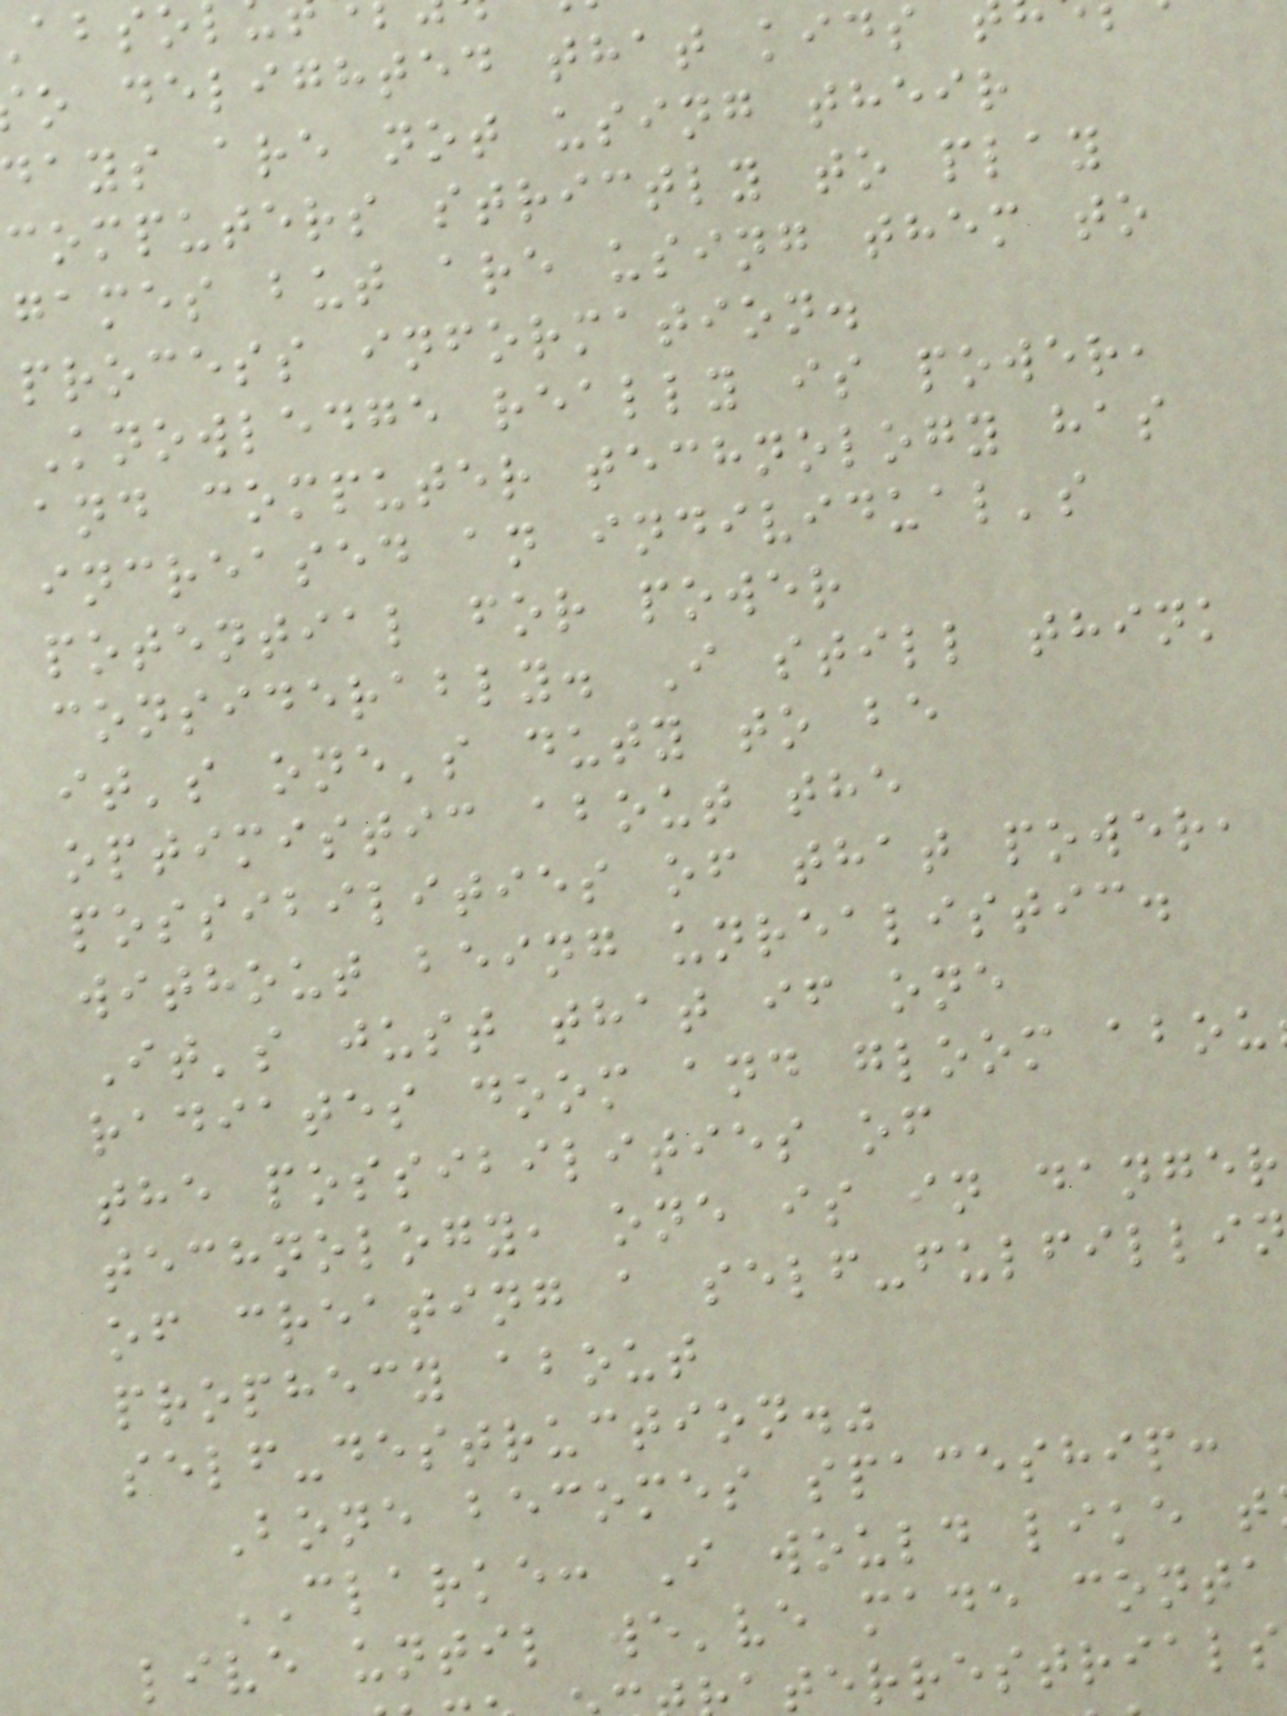o delighted that kids
days are not using their
computers strictly to play
games but are using them to
process information.
Knowledge really is power,
and computer technology has
increased an individual's
potential for power
considerably. I still think
it's one's duty to be
optimistic about the
possibilities of that power,
without being unrealistic.
It's just that if one
radiates doom and gloom abou
the possibilities of
technology, one is in danger
of creating a self-fulfillin
prophecy about
self-destruction."
Bone becomes spaceship:
CLARKE: I would like t
live until we've made conta
terrestrials
